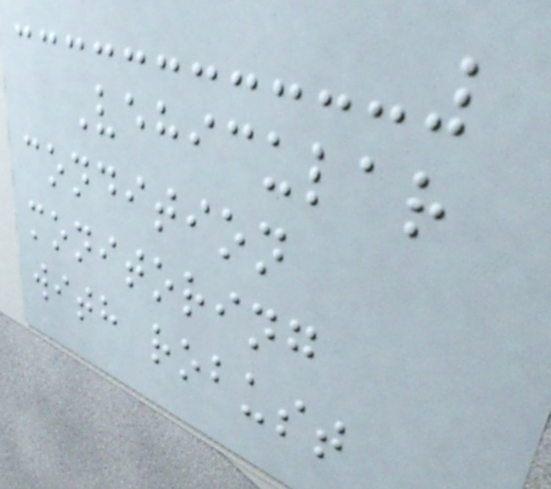Vehicular
condition
monitoring
with robust
